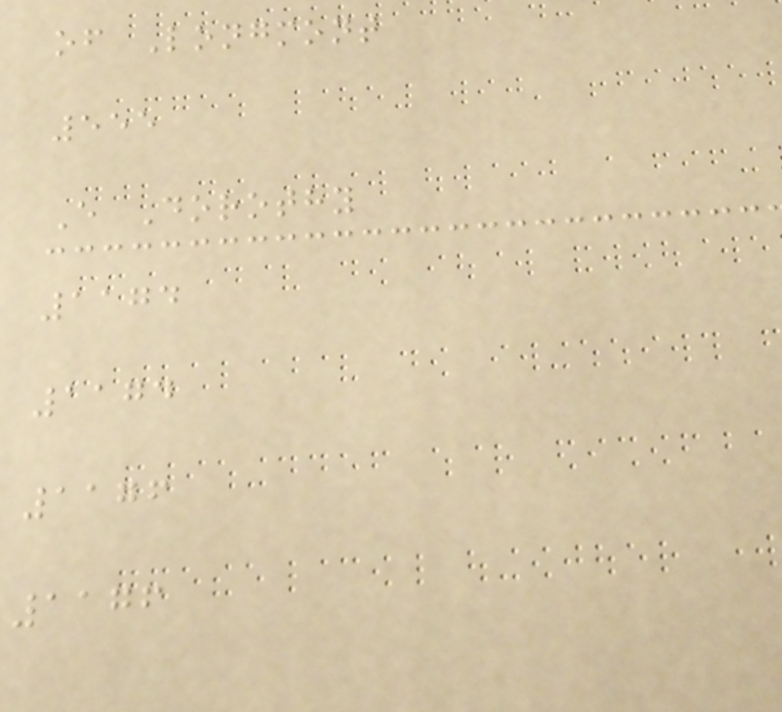of Longmont
555
E Dorothy
1174
1174
1176
1176
